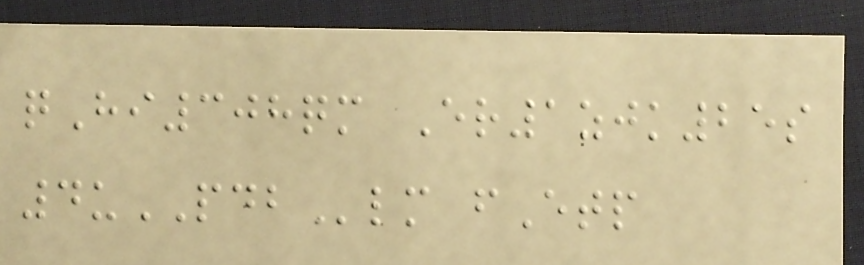qHi308qm Er1zjk25s
4uPDBlm fEtp
